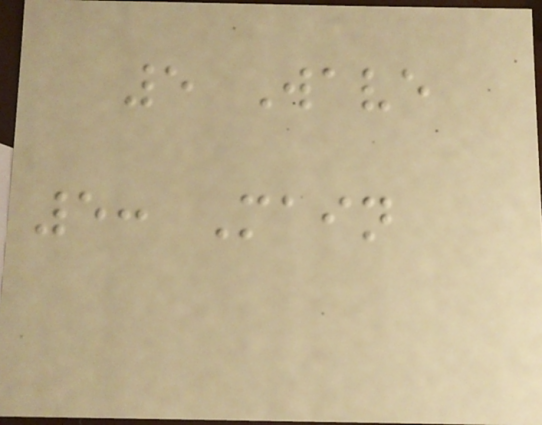5 Wave
5: Main
